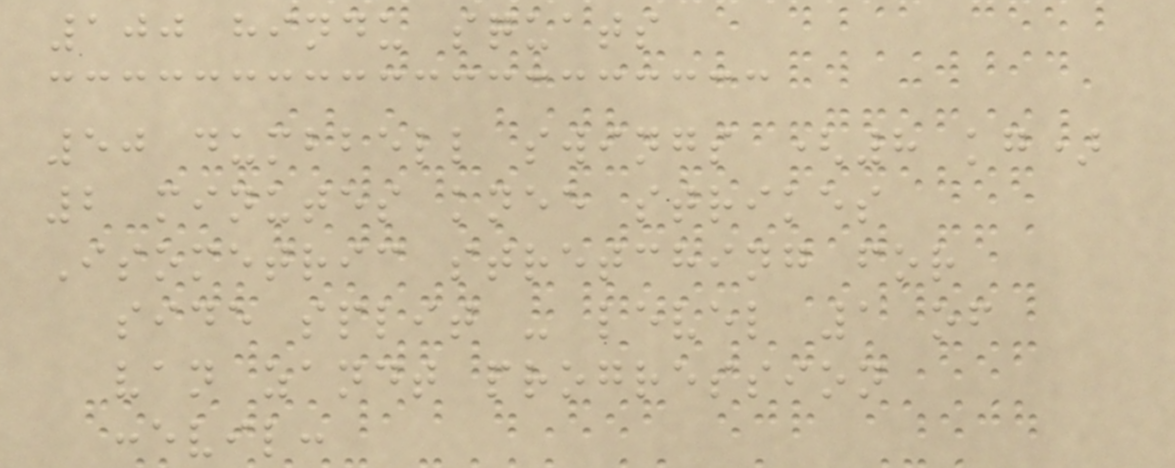100 hindu squats
50 dumbbell swings (8 kg)
2 minutes knee strikes
Isometric stretching for
side split - level 1 of
van zandt progression
:evil:
